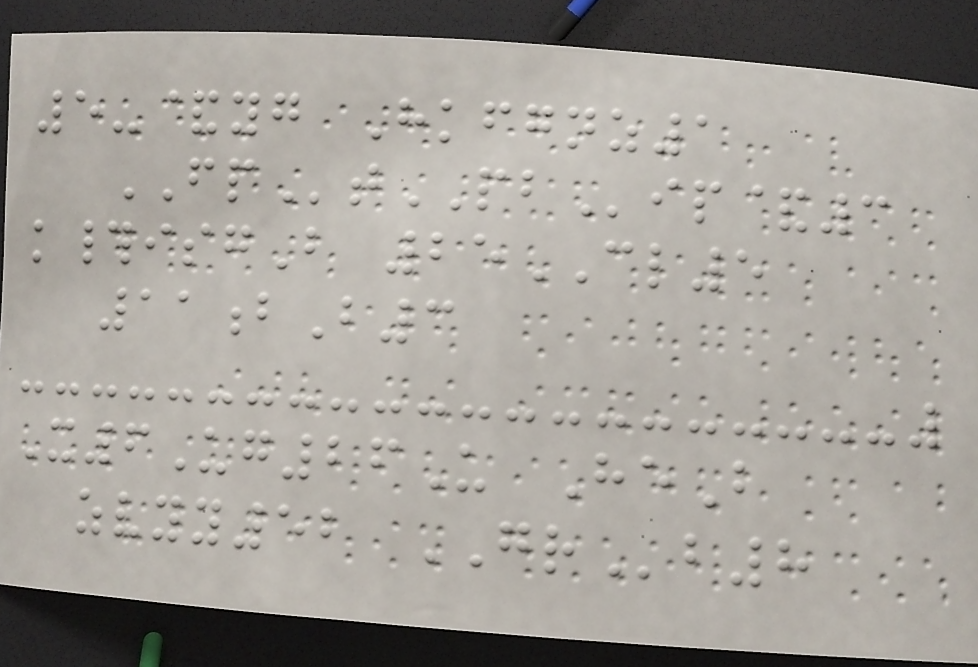5-&yg Hkfgnz1
FPtPBip&3
k#isgB 25CL5
11bB3
X6Ug26U HeB
zvyy52 GRb8
